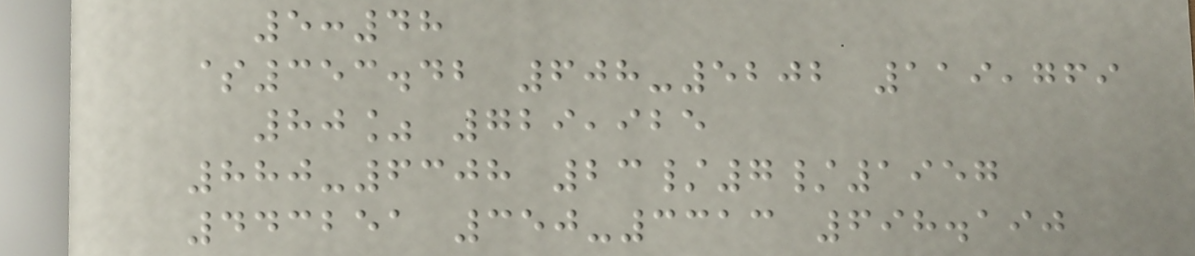5:48
$353.42 608-5202 119,769
80% 729,925
880-6308 23/7/1957
443251 350-3313 698.190
